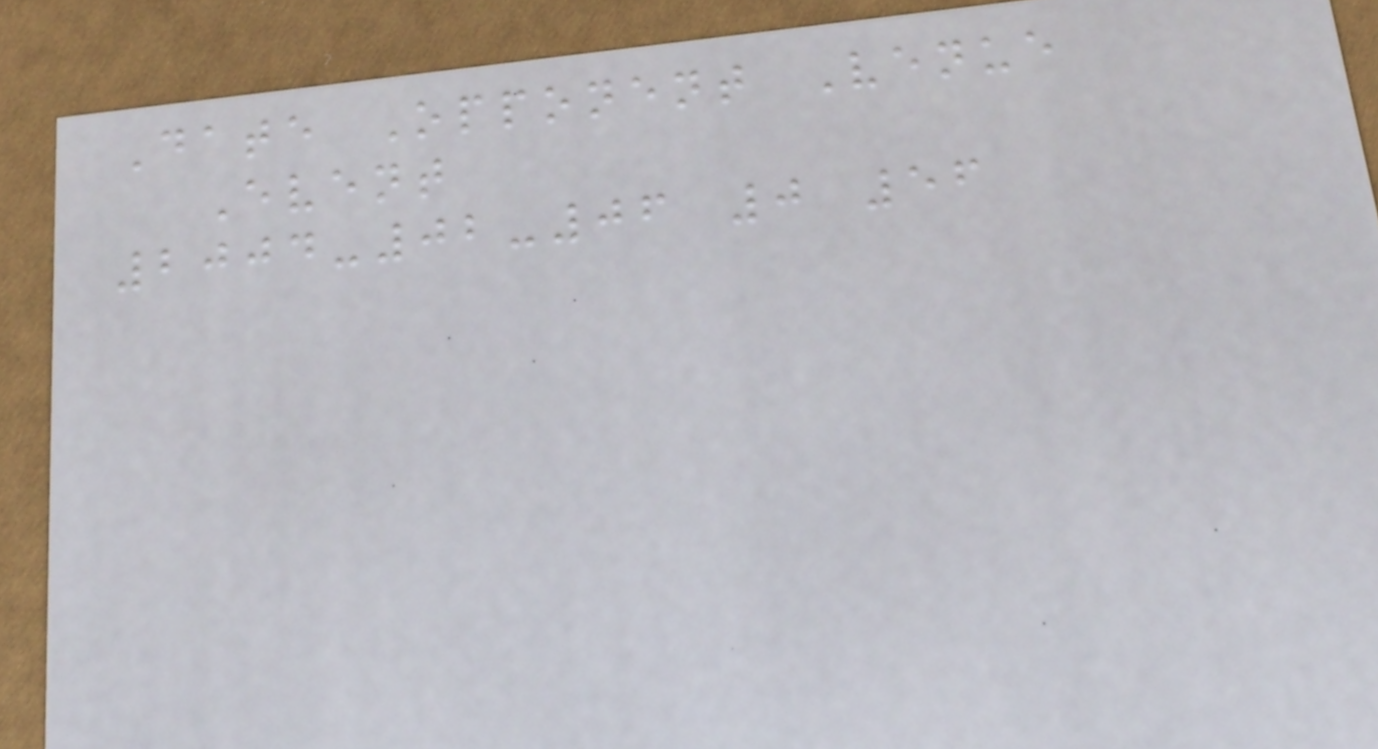Date Opponent Venue
Event
2004-02-06 0 56
